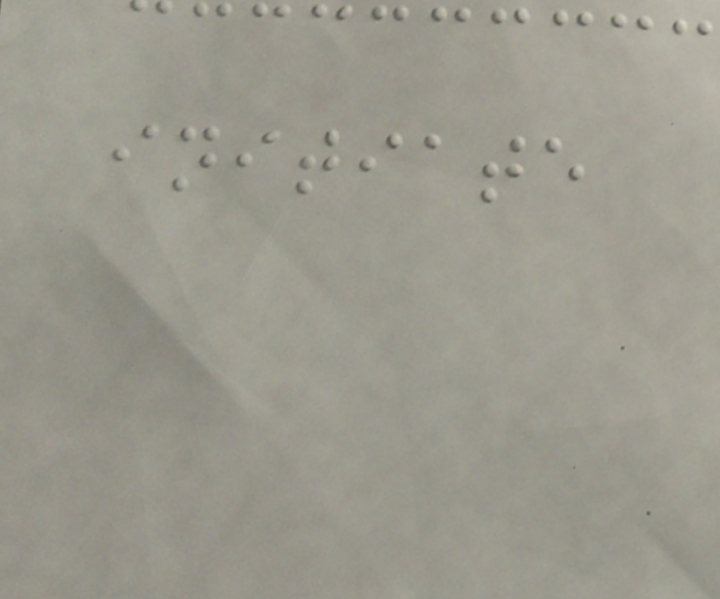initiate
